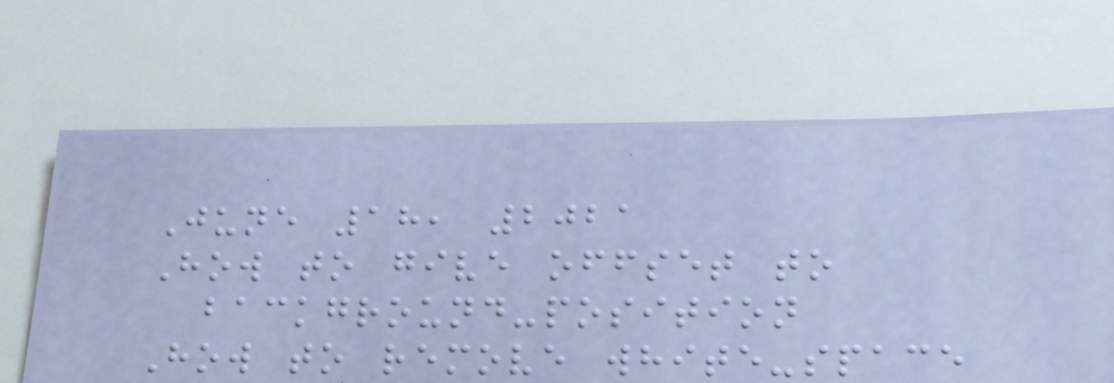June 18, 2021
How to give offset to
background-position
How to remove white-space
